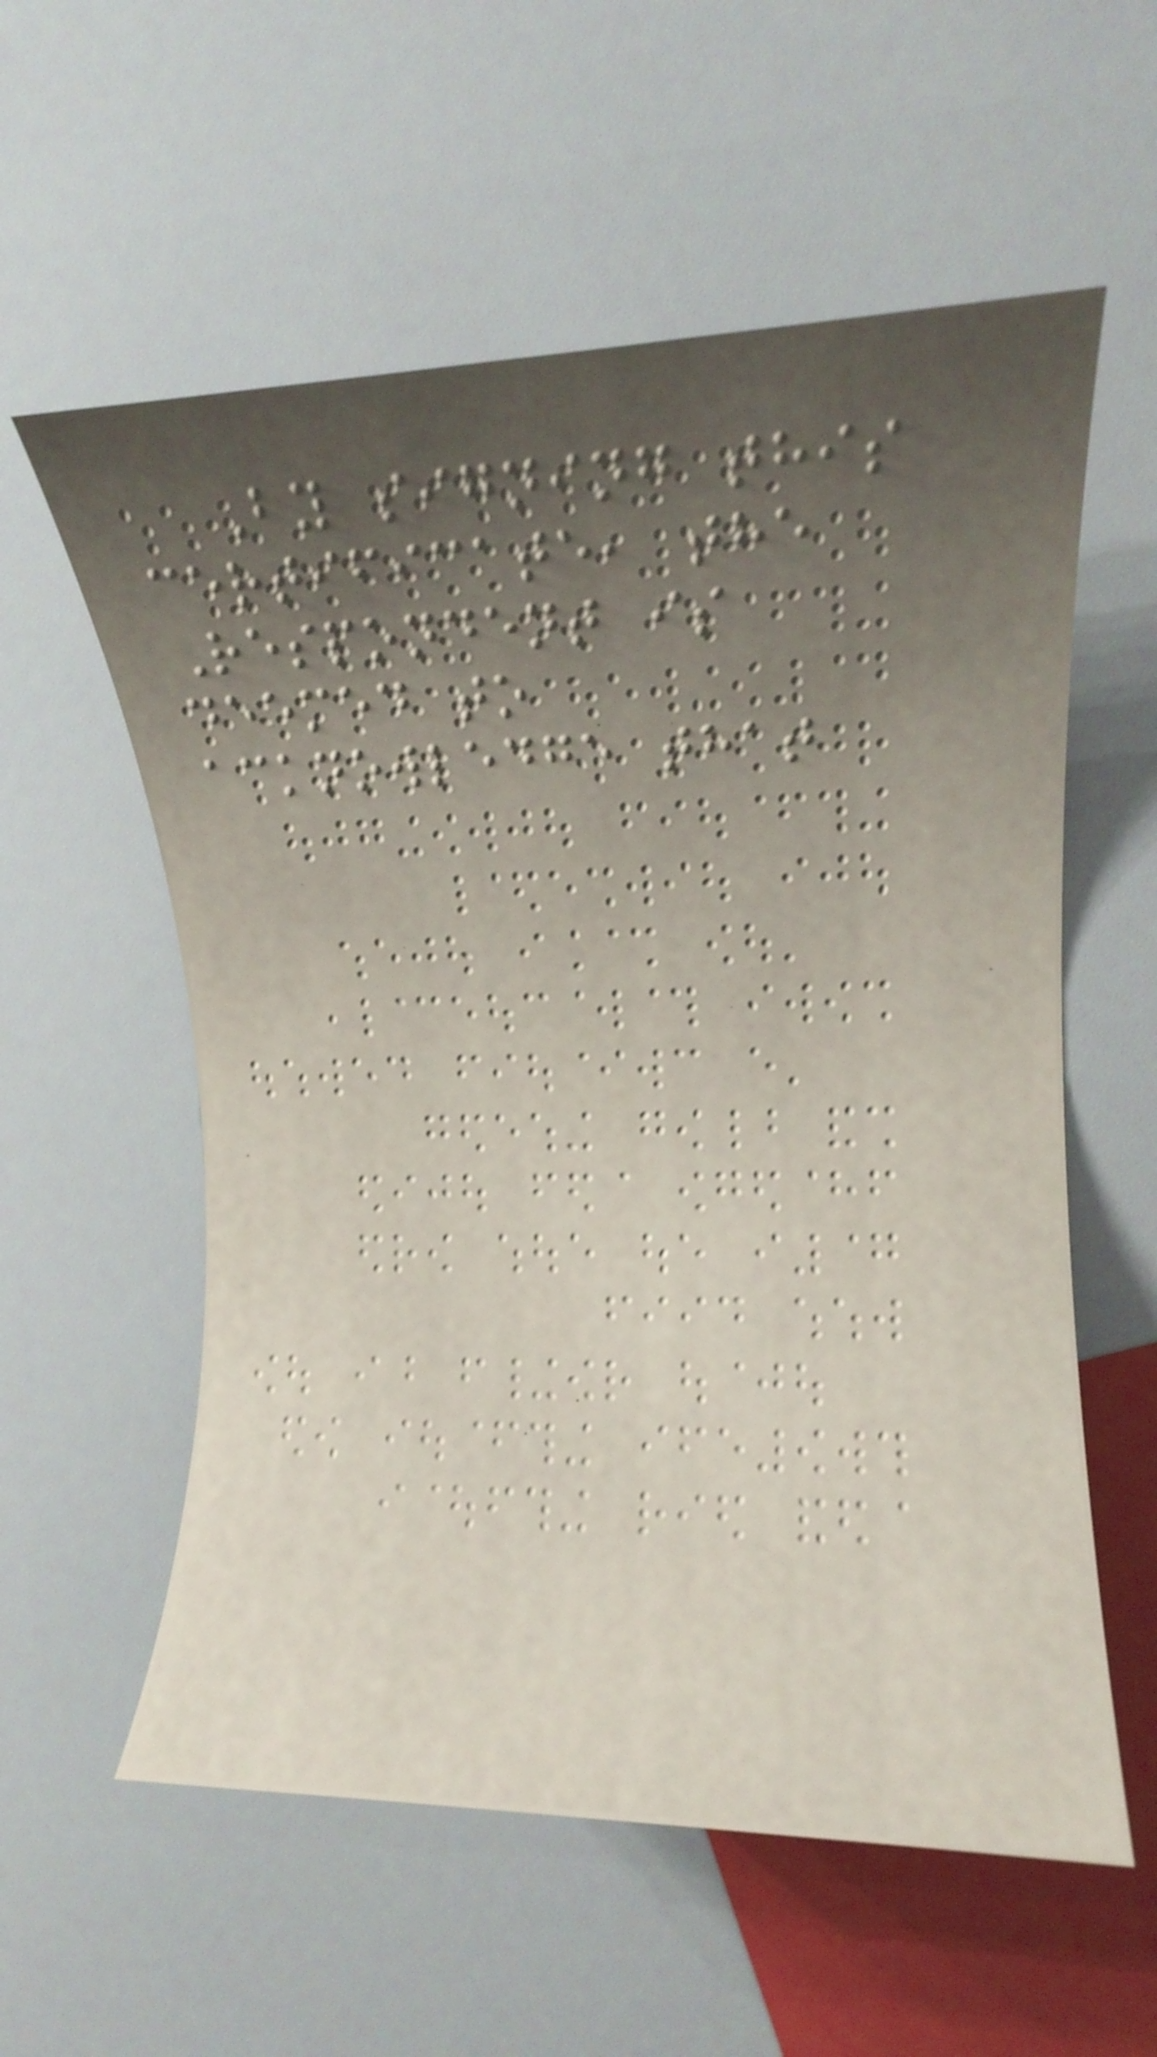By signing this
certificate, the
Respondent is
deemed to
acknowledge that
